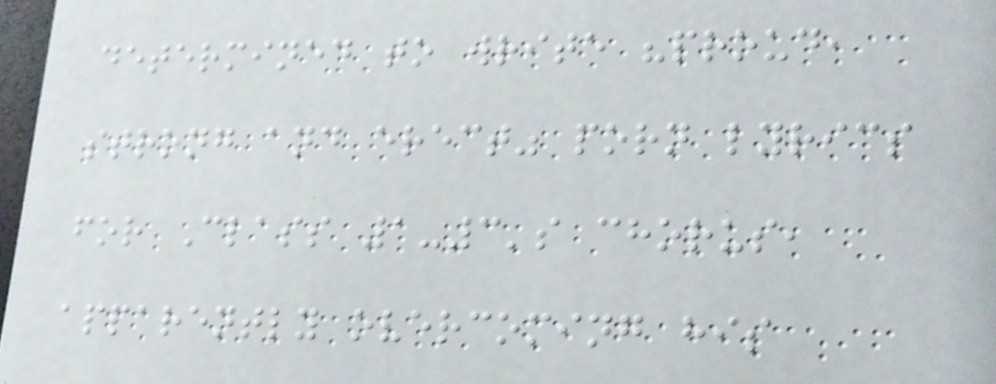determined to write "proud,
strong and erect" porn lyrics
for Class 1-3's chorus,
apparently overcoming his
